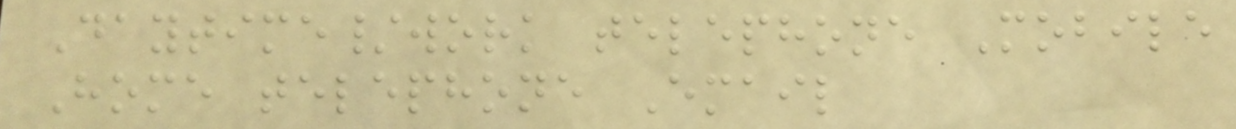Daytime/work telephone Mobile
Home telephone Email
